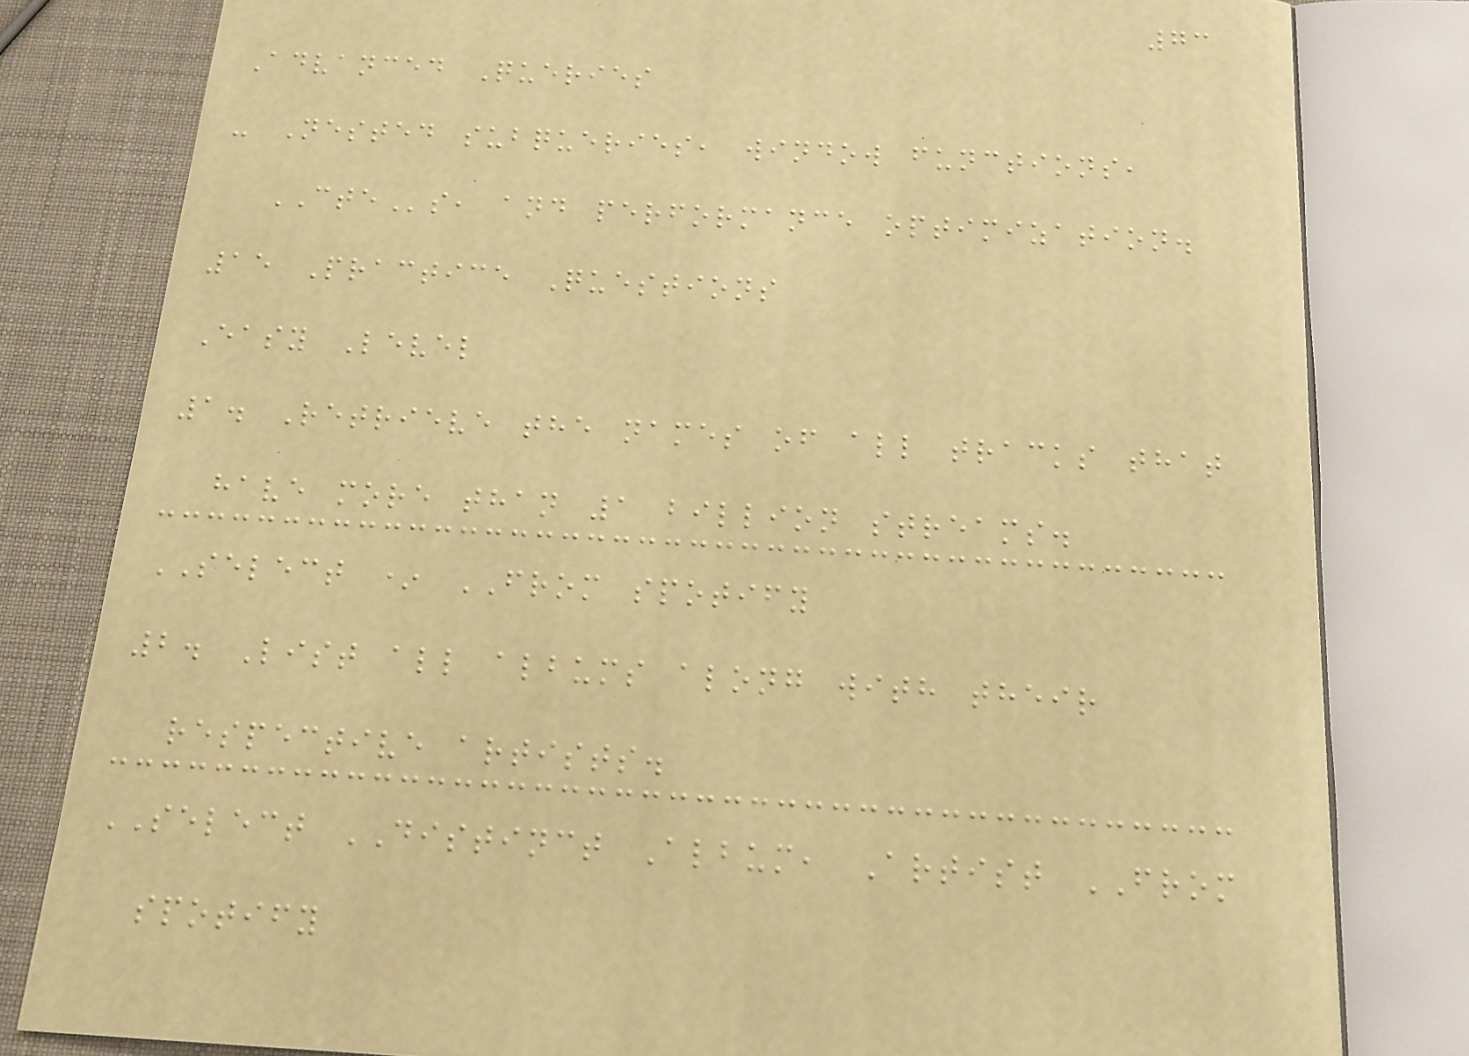73
Advanced Queries
- Nested subqueries, window functions,
CTEs, and performance optimization.
15 Practice Questions
Easy Level
1. Retrieve the names of all tracks that
have more than 1 billion streams.
SELECT * FROM spotify
2. List all albums along with their
respective artists.
SELECT DISTINCT Album, Artist FROM
spotify
